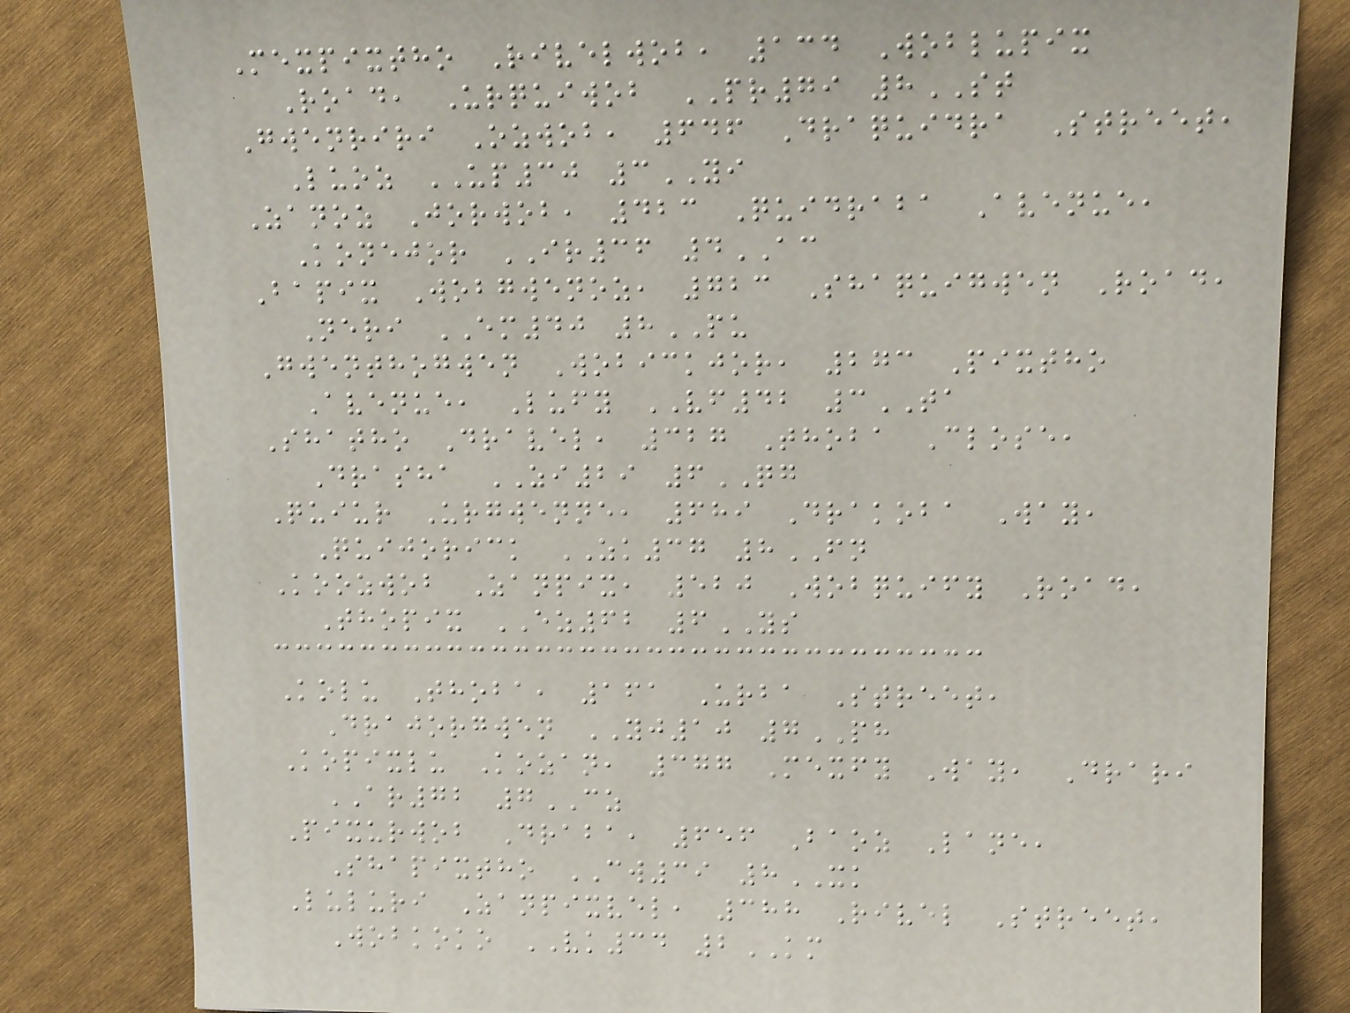Mexpixtho Rivelwob, 134 Woblupix
Road, Urquiwob PR79 8ST
Gwenriri Ozwob, 646 Draquidra Street,
Luoz UP30 3YI
Zanoz Jorwob, 423 Quidraba Avenue,
Konejor IR36 4AC
Bapix Wobgwenoz, 723 Shaquigwen Road,
Neri EM40 8PU
Gwenthogwen Wobickjor, 273 Pixtho
Avenue, Lufy VF42 3TA
Shatho Dravel, 327 Thoba Close,
Drasha ZI29 6QG
Quiur Urgwenne, 689 Drakoba Way,
Quijorick ZK37 8FN
Koozwob Zanpix, 520 Wobquify Road,
Thopix EZ62 6YS
Kolu Thoba, 161 Urba Street,
Drajorgwen YJ10 7PH
Kopixlu Kozan, 377 Mexfy Way, Drari
AR72 7CZ
Pixurwob Draba, 656 Baoz Lane,
Shapixtho CW39 8XK
Luluri Zanpixvel, 388 Rivel Street,
Wobkoko VK34 2KM
